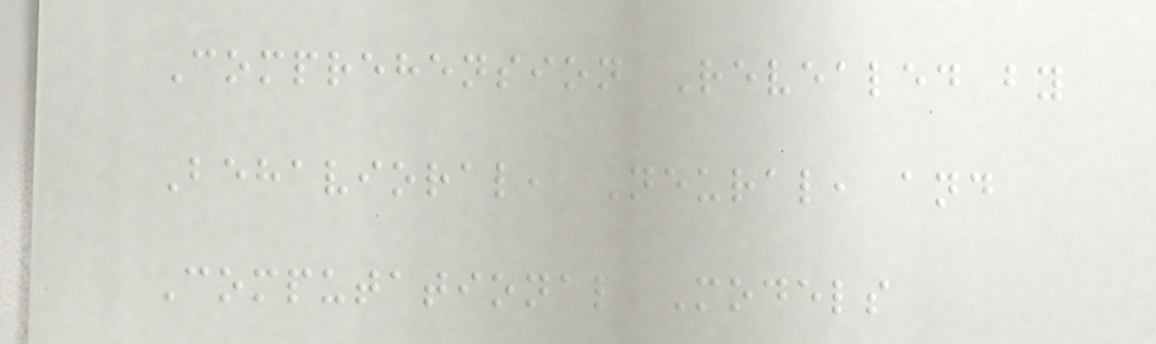Comprehension Revealed by
Behavioral, Neural, and
Computational Models
